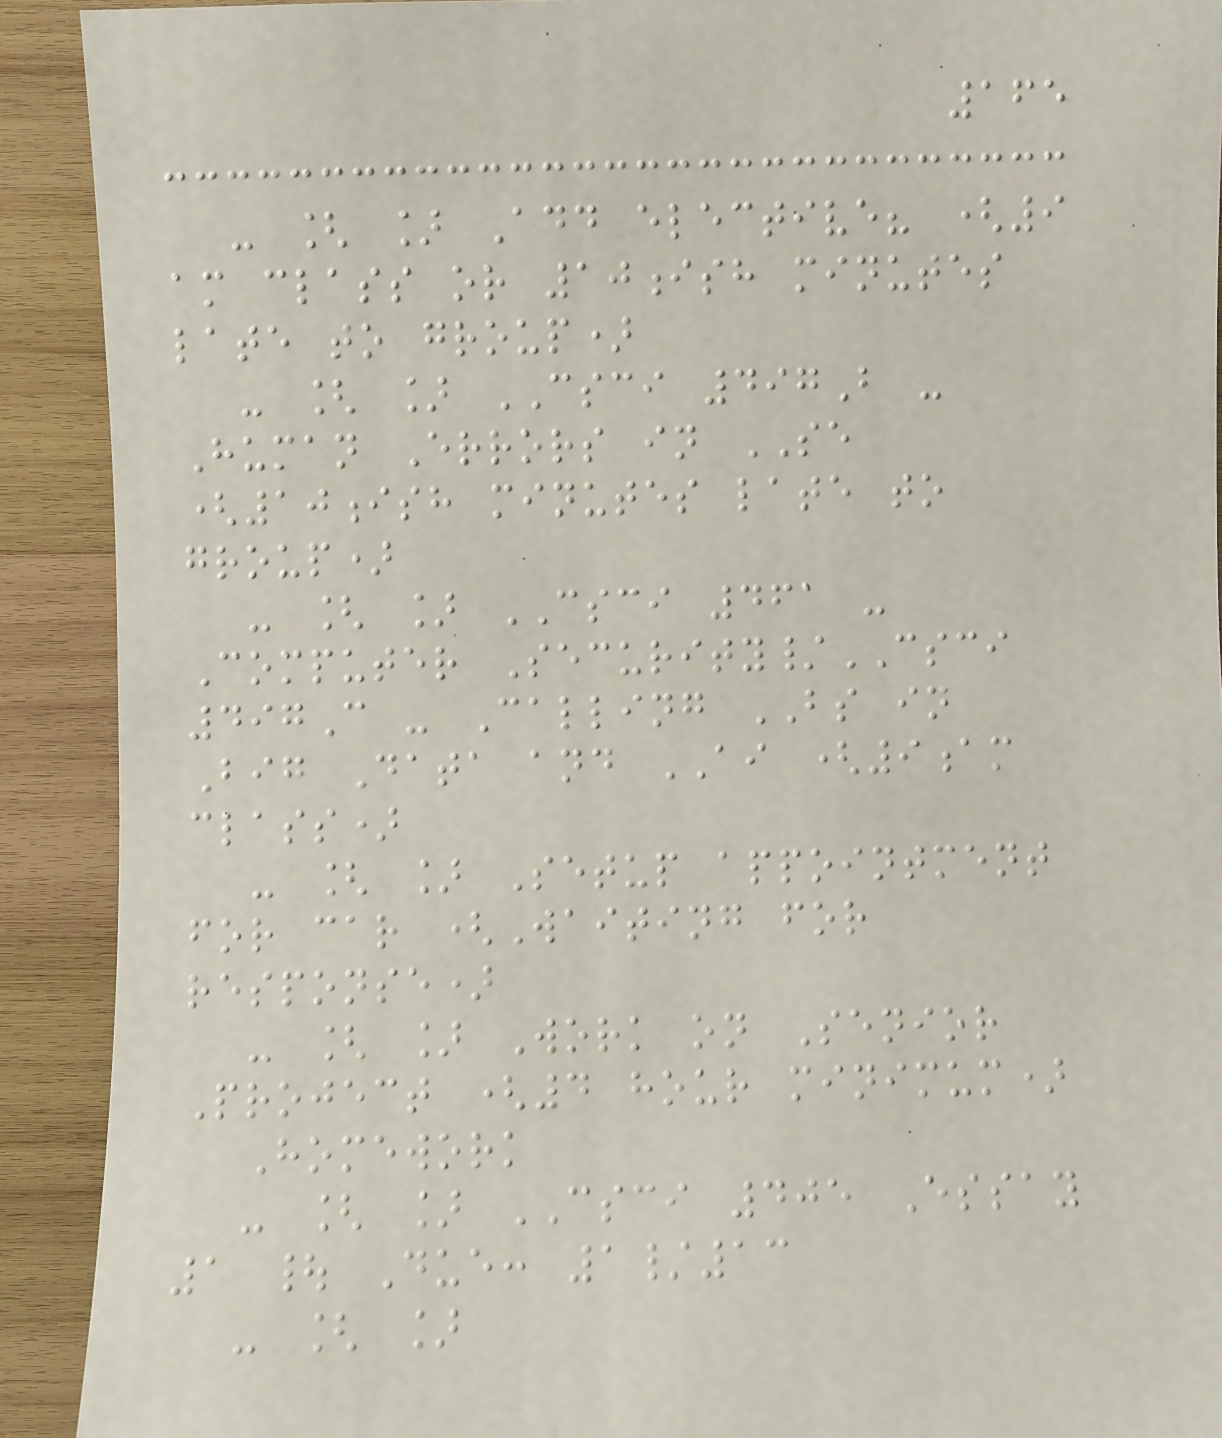165
- [ ] Add elective? (9
am class or 10ish minutes
late to group)
- [ ] CSCI 497B -
Human Errors in SE
(10ish minutes late to
group)
- [ ] CSCI 461 -
Computer Security/CSCI
497C - Calling BS in
Big Data and AI (9am
class)
- [ ] Setup appointment
for car (Waiting for
response)
- [ ] Work on Senior
Project (4 hour minimum)
Homework
- [ ] CSCI 405 Essay
1 | Due: 1/13
- [ ]
